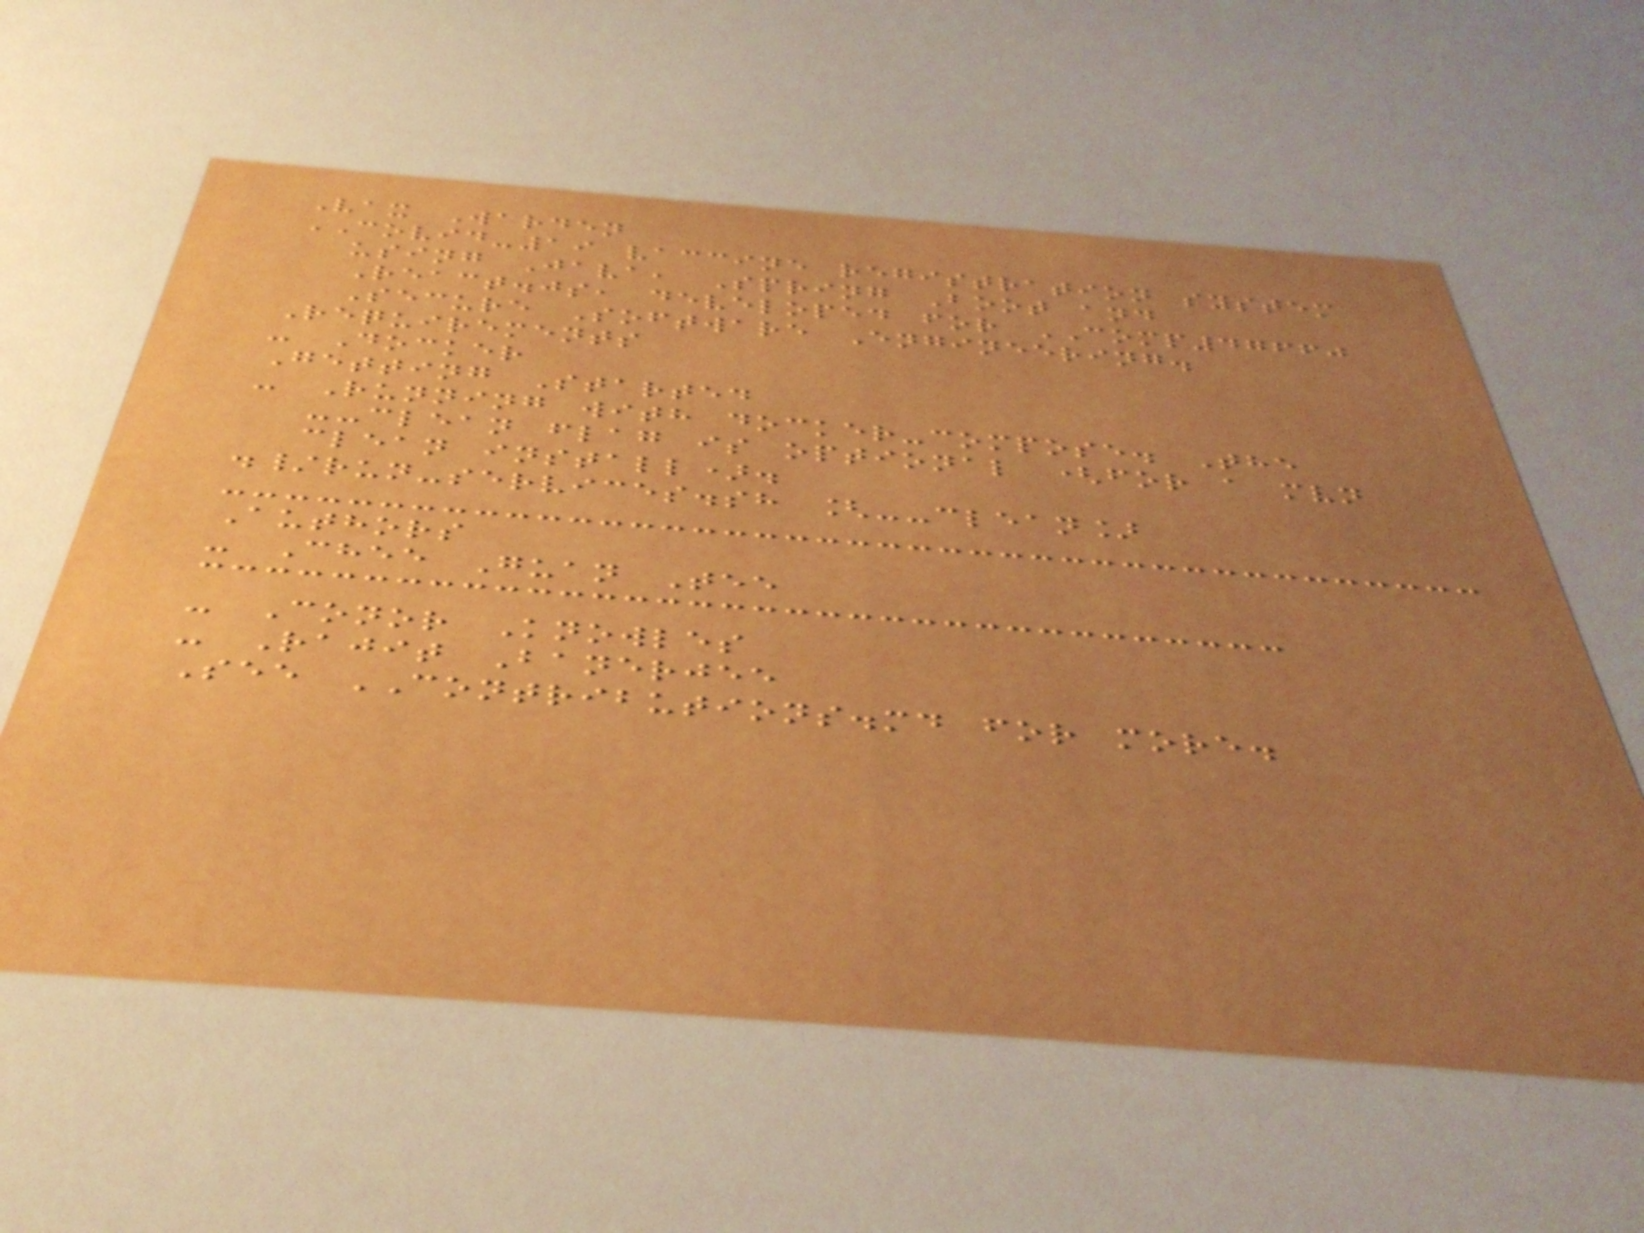Vax Warden
COVID-19 vaccine registration system
using Java, Spring Boot and
React.js, developed for COMP47660
Secure Software Engineering.
Requirements
- Docker
Getting Started
- Running with docker-compose. The
--clean flag is optional (for a mvn
clean install).
./run-services.sh [--clean]
Authors
- Chee Guan Tee
- Conor Knowles
- Rajit Banerjee
See CONTRIBUTIONS.md for more.
